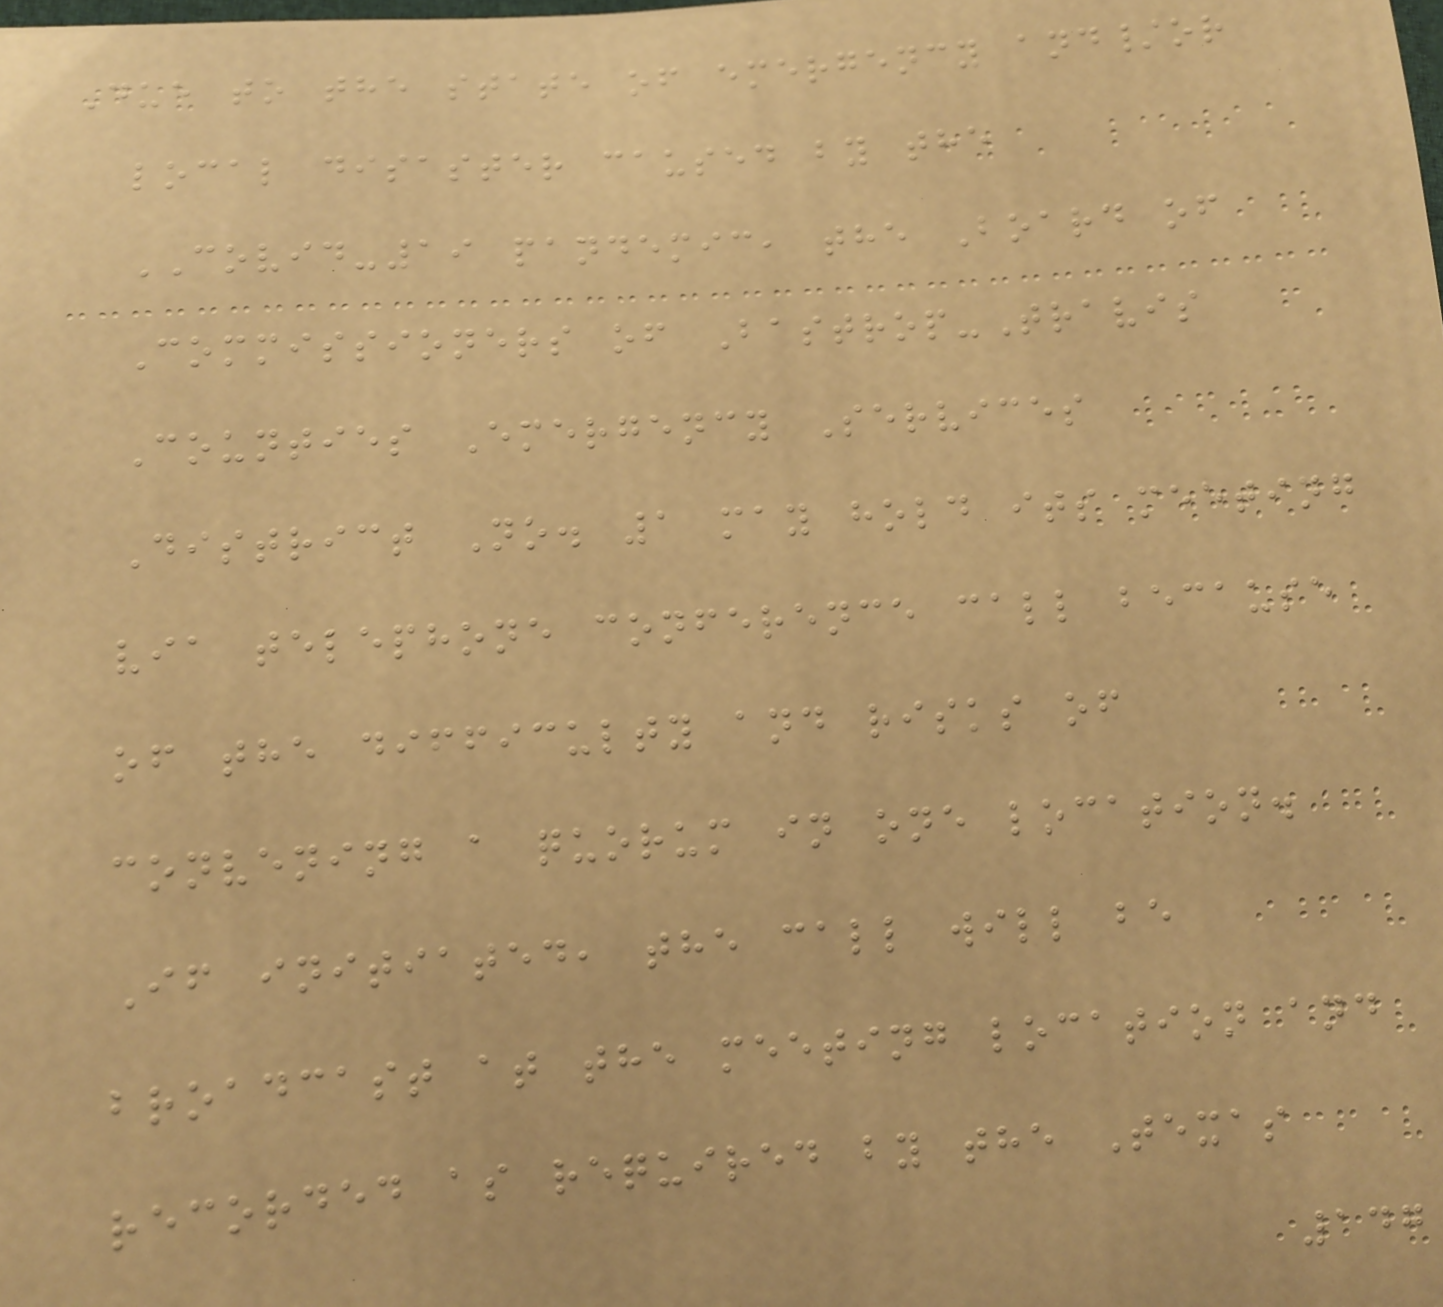Due to the state of emergency and/or
local disaster caused by the
COVID-19 pandemic, the Board of
Commissioners of Bastrop-Travis
Counties Emergency Services
District No. 1 may hold its meeting
via telephone conference call because
of the difficulty and risks of
convening a quorum in one location.
If initiated, the call will be
broadcast at the meeting location and
recorded as required by the Texas
147
